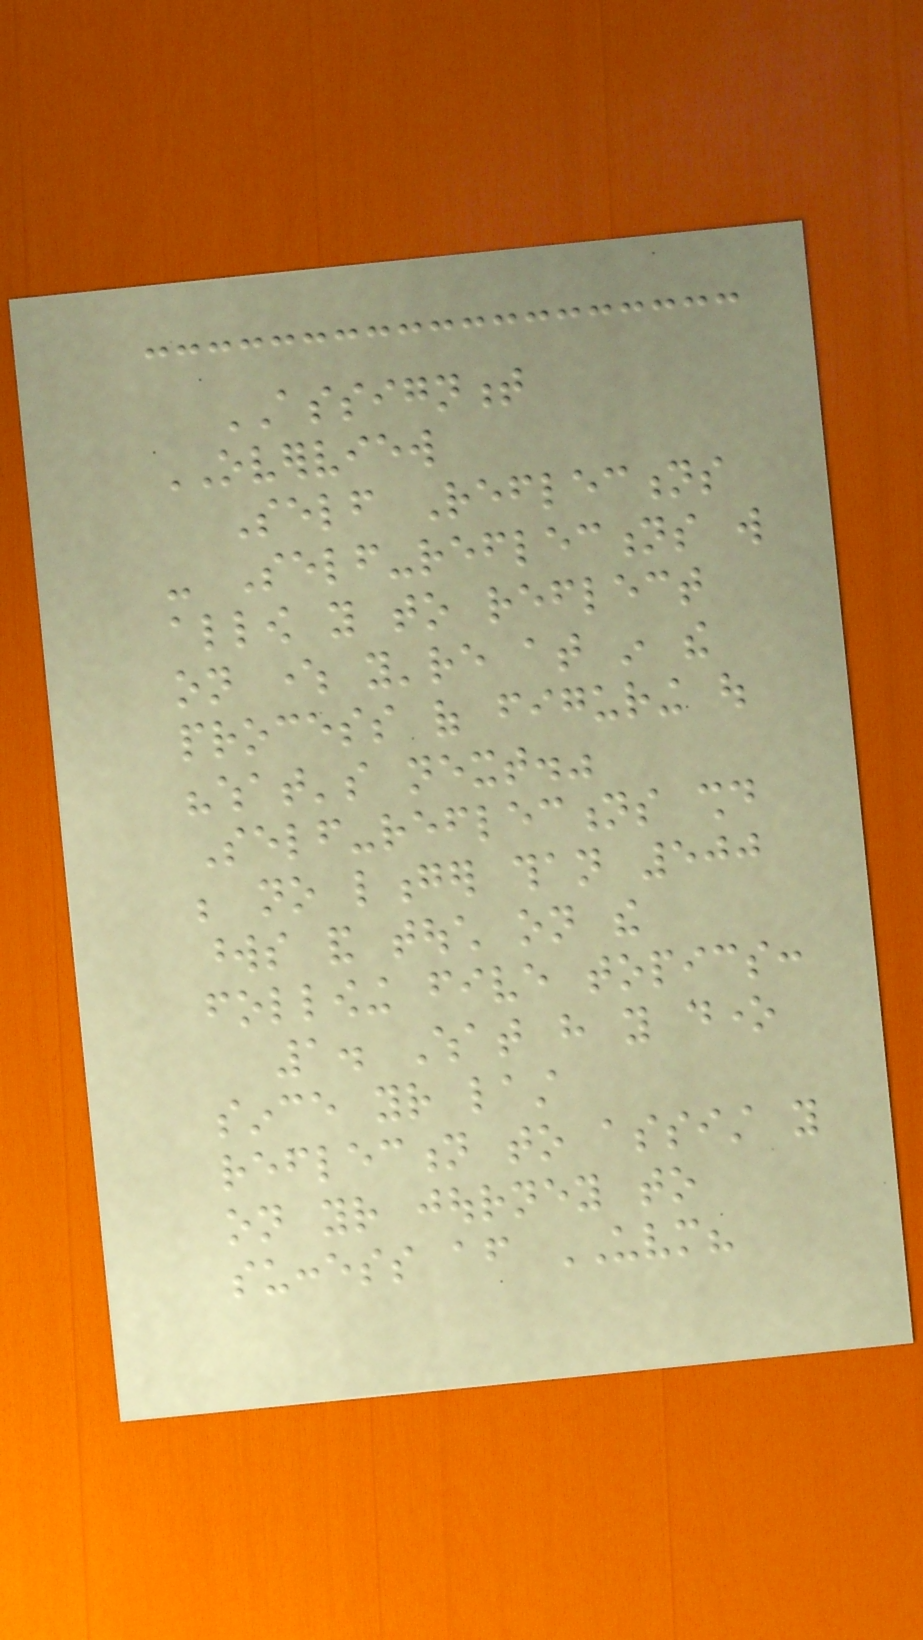ASSIGNMENT
OVERVIEW
Self Reflections
- Self-reflections will
allow you to reflect
on where you're at in the
process of figuring out
"what's next."
Self-reflections should
be no longer than 500
words and touch on the
following five topics:
1. What have you done
since your last
reflection to assist you
on your journey to
success after UVM?
